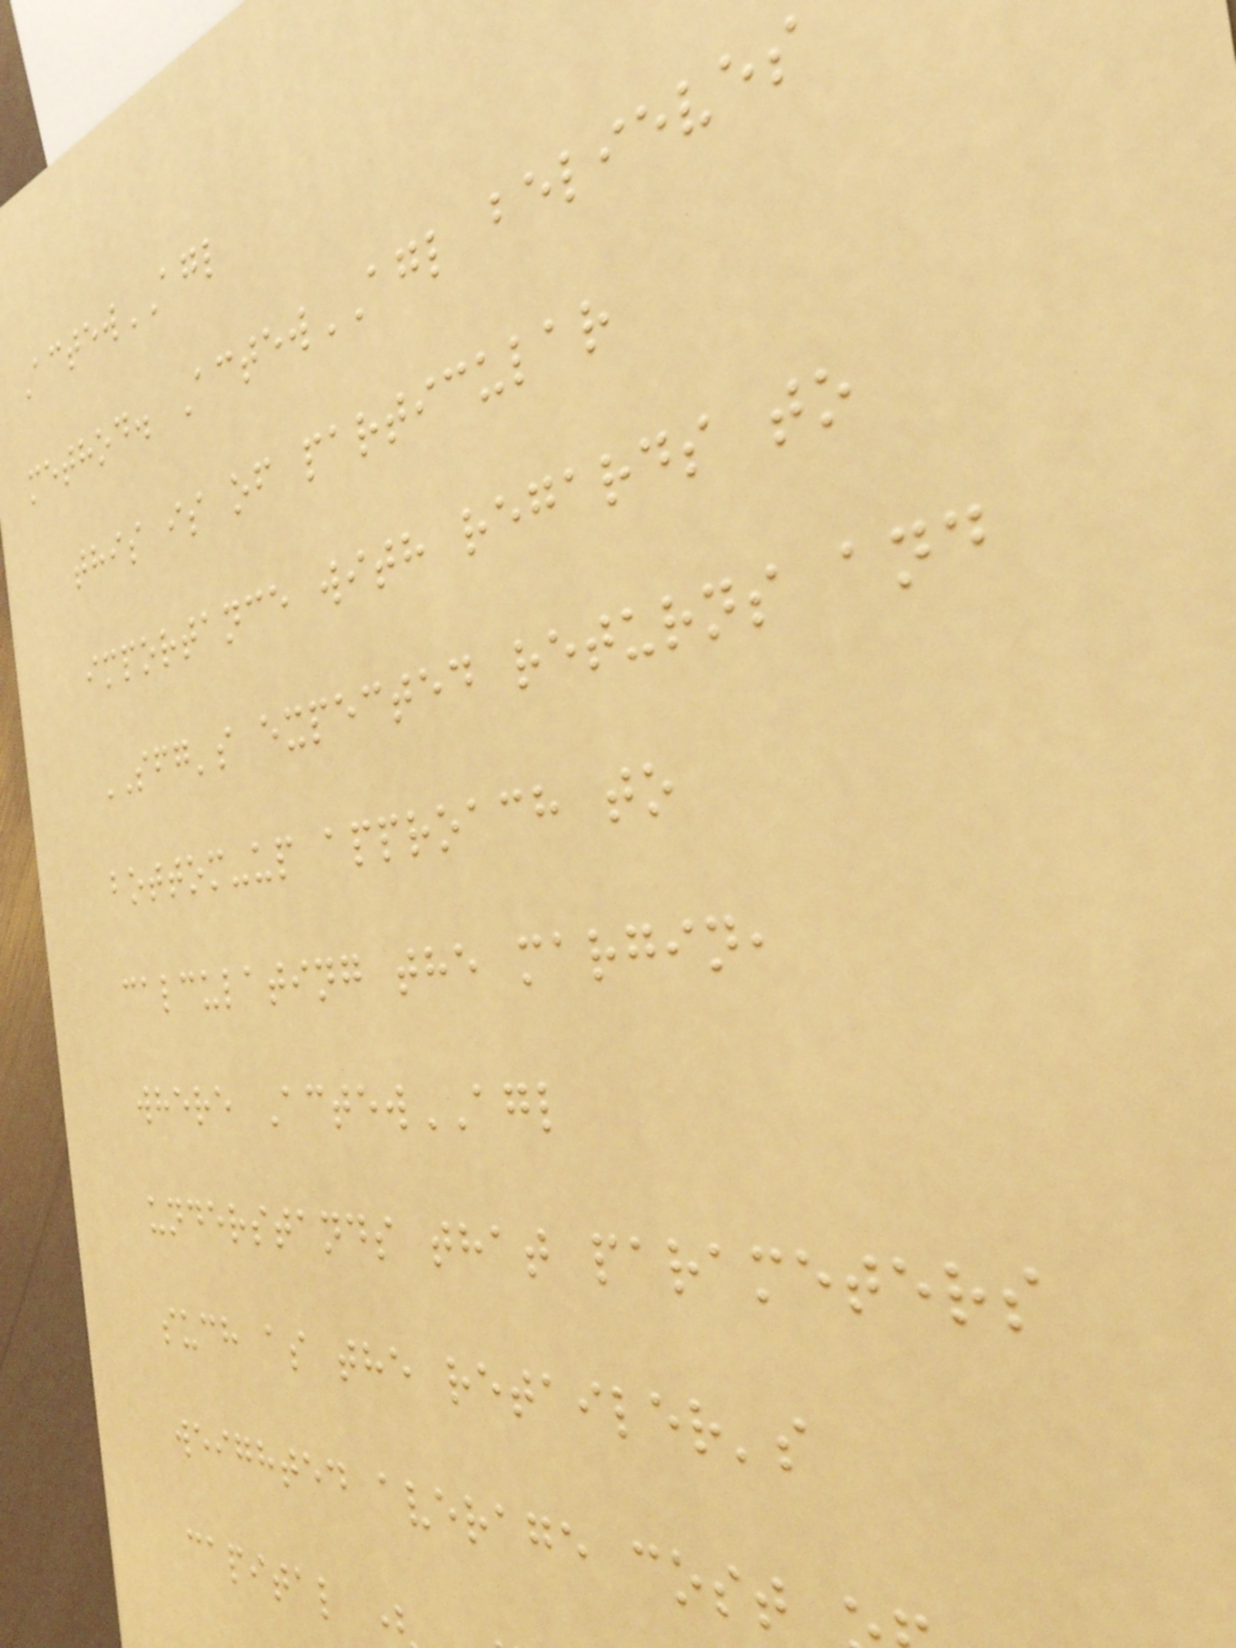ActewAGL
method. ActewAGL believes
this is of particular
importance with regards to
SFG's expected returns and
bottom-up approach to
calculating the margin,
where ActewAGL
understands that parameters
such as the retailer's
weighted average cost
capital
